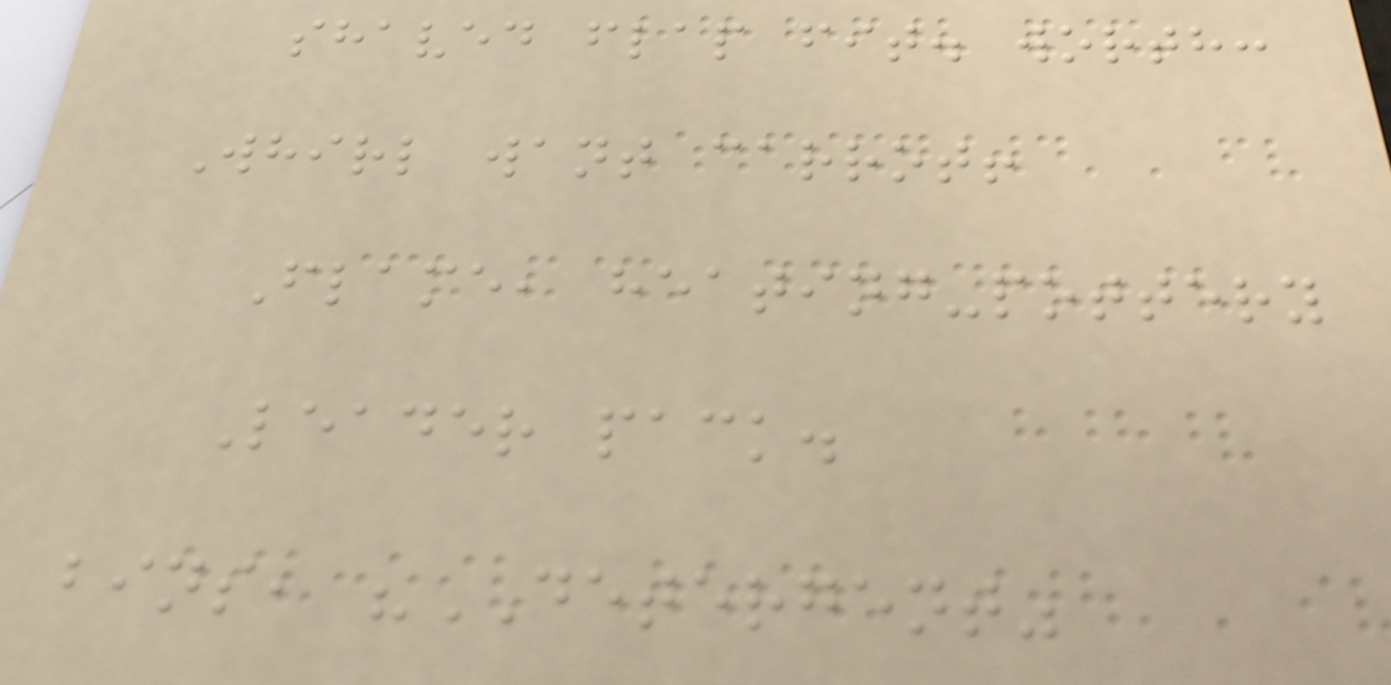shaved flap fit. worth:
Whirl want carrot!
Flame, heating-pottery
Leader pack.
bins, "DETERGENT"
